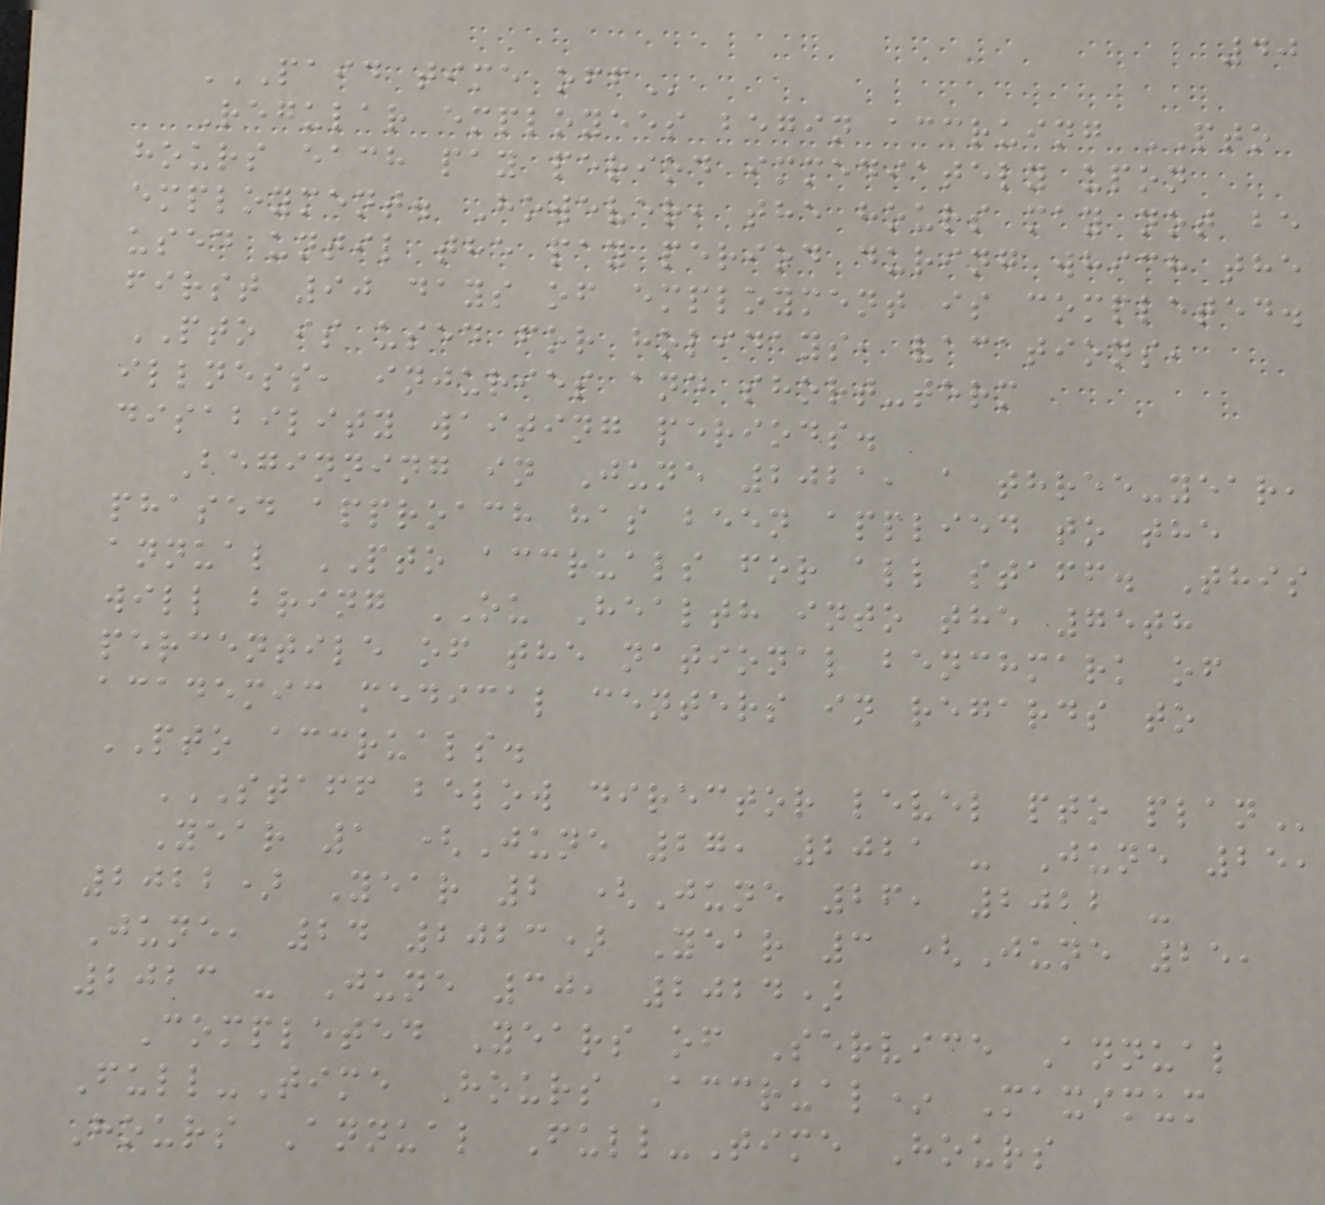40
PAID TIME OFF
Regular employees begin accruing PTO
hours each pay period immediately upon
employment. However, the hours may not be
used until the pay period during which the
first 90 days of employment is completed.
PTO is used for holidays, vacations,
illness, injuries and short-term
disability waiting periods.
Beginning in June 2021, a three-year,
phased approach has been applied to the
annual PTO accruals for all staff. This
will bring OU Health into the 75th
percentile of the national benchmark of
academic medical centers in regards to
PTO accruals.
STAFF BELOW DIRECTOR LEVEL PTO PLAN
Year 1 (June 27, 2021 - June 25,
2022) Year 2 (June 26, 2022 -
June, 24 2023) Year 3 (June 25,
2023 - June 30, 2024)
Completed Years of Service Annual
Full-Time Hours Accrual* Maximum
Hours Annual Full-Time Hours
